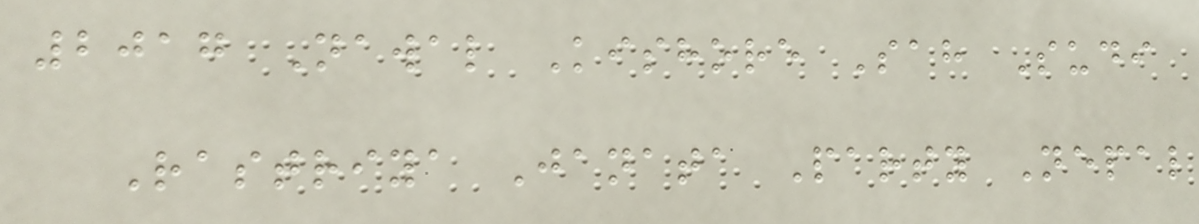2017 Nawal Kishore Sah Sudi
Rastriya Janata Party Nepal
